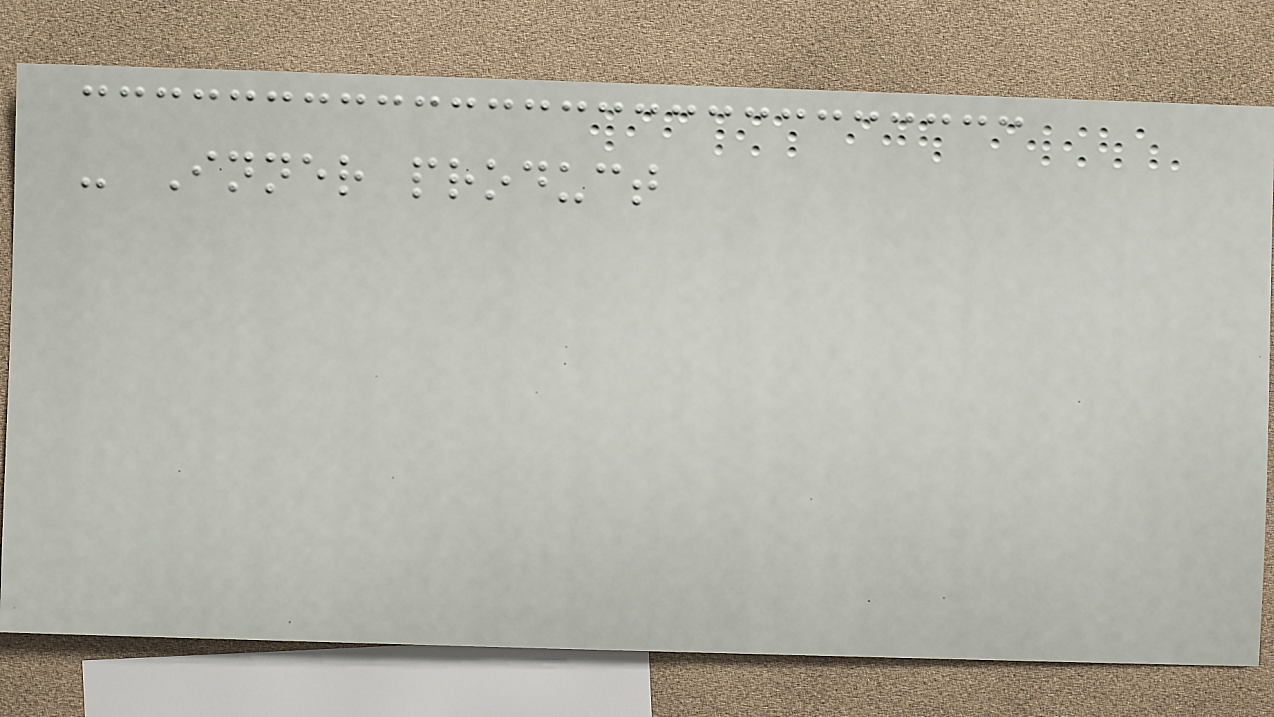- Inner product
